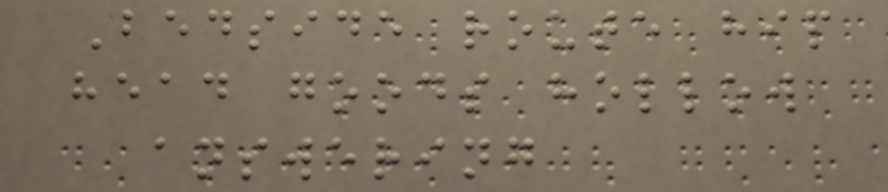Bedside route hip
head goods hollow
answering
